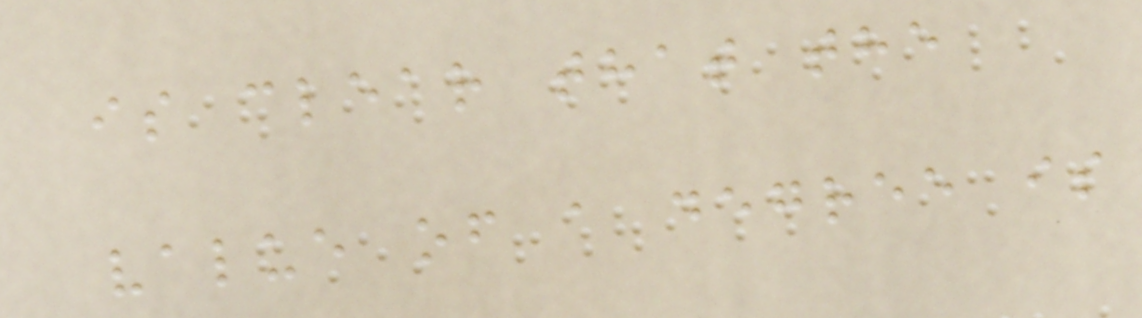is clear that the
value of a degree is
